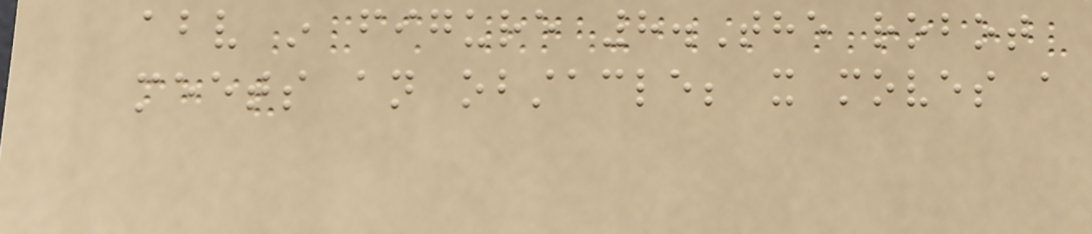above in figure 8.The robot
meets an obstacle; it moves a
